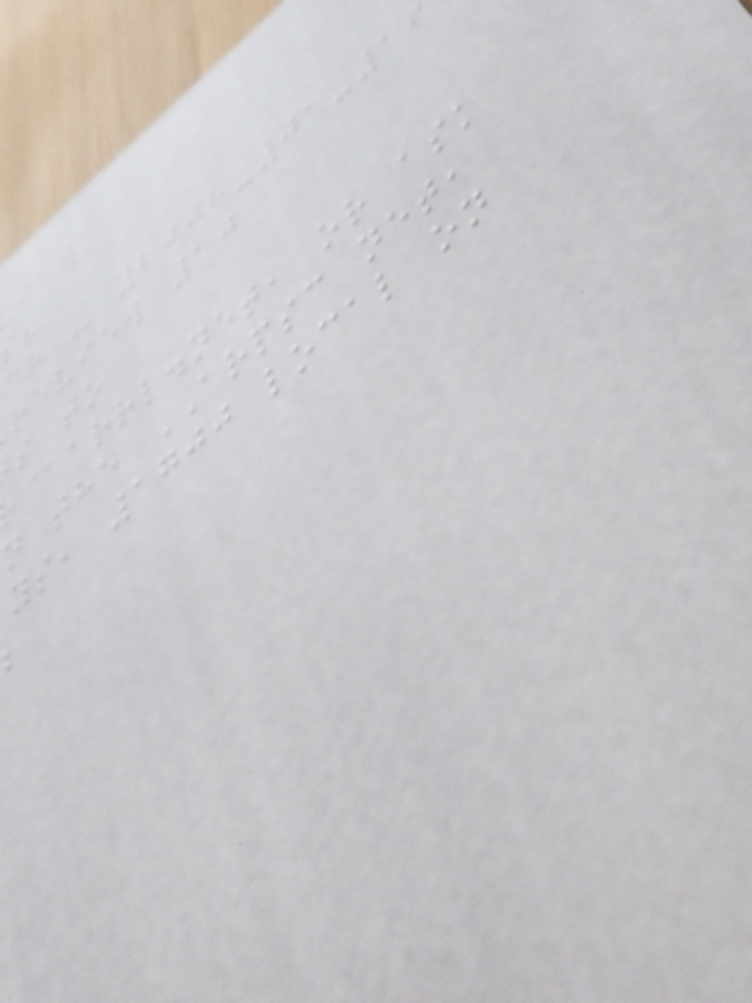cr - 2008-01-19
review 10
s to
@arrl.net, or ask
n the ARPSC net,
ys, 1700 local on
